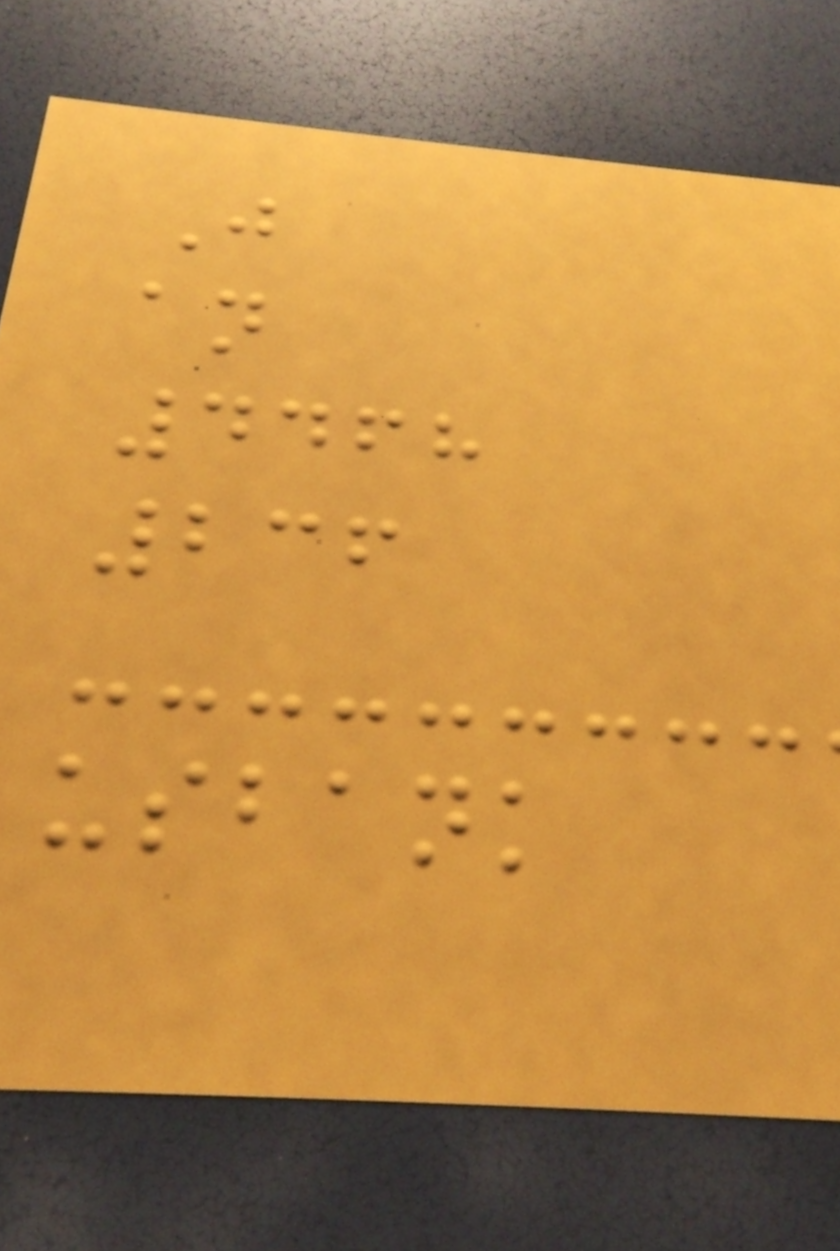J
an
4468
236
usbank
